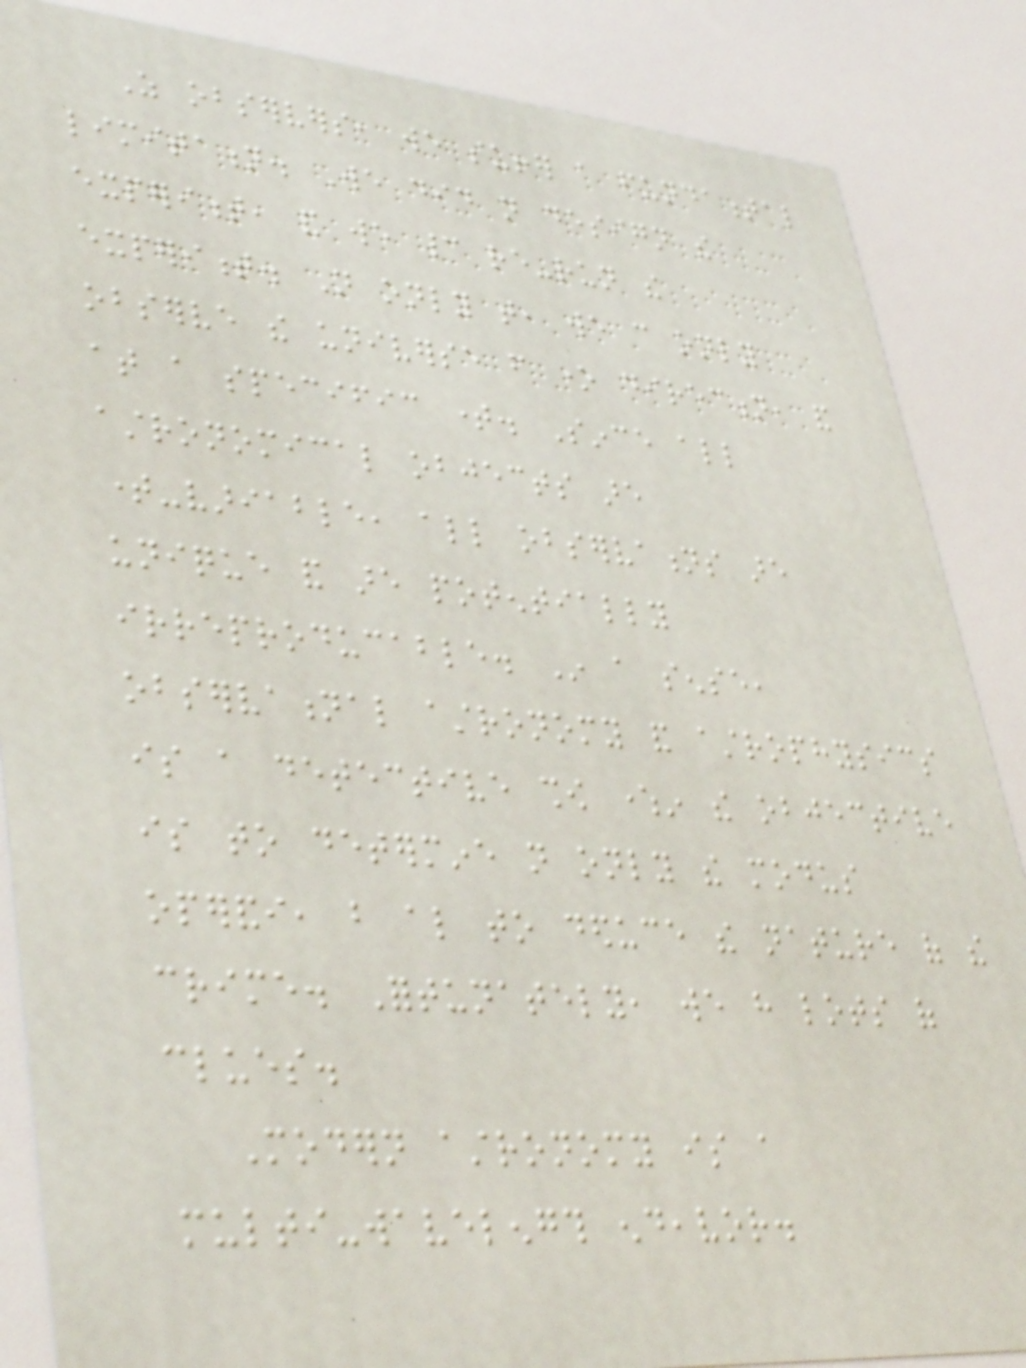As observers, we suffer a fundamental
limitation. We did not design the
experiment, and we cannot re-run the
experiment. Not only that, we can only
observe the universe from one direction, and
at a specific time. Since all
astronomical objects are
time-variable, all observations are
unique and are potentially
irreproducable. In a sense,
observational astronomy and astrophysics
is a detective show wherein the objective
is to determine not only the modus
operandi, but also to deduce the nature of the
crime. Fortunately, we have lots of
clues.
Modern astronomy is a
multi-wavelength endeavor.
